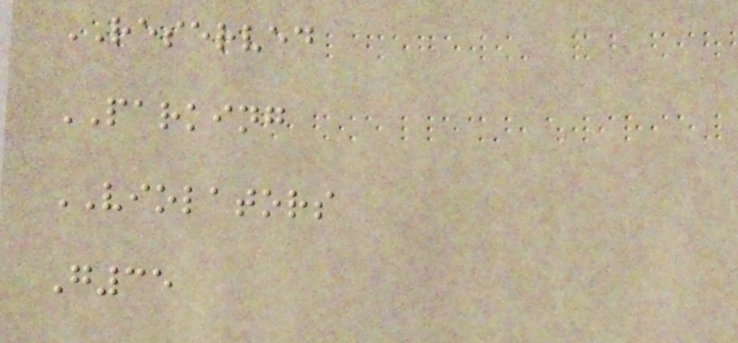RESERVED
PARKING
VIOLATORS
G35
